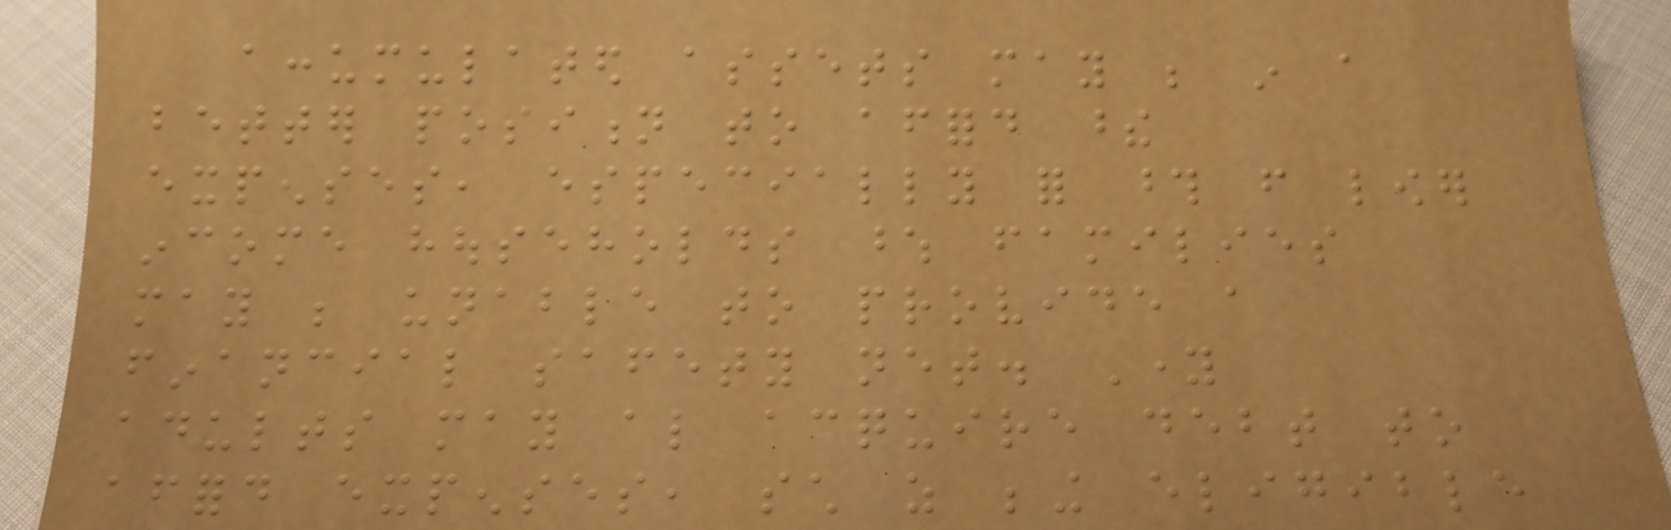accumulated assets may be in a
better position to afford these
expenses, especially for those from lower
income households whose families
may be unable to provide a
financial safety net. Young
adults may also acquire debt to
afford expenses, such as being eligible
